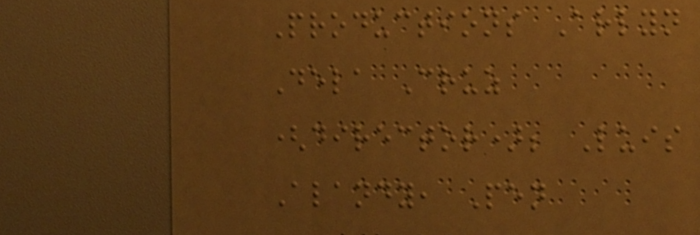Productions Arlyn
Dela Cruz
(director); Luis
Alandy, Pen
